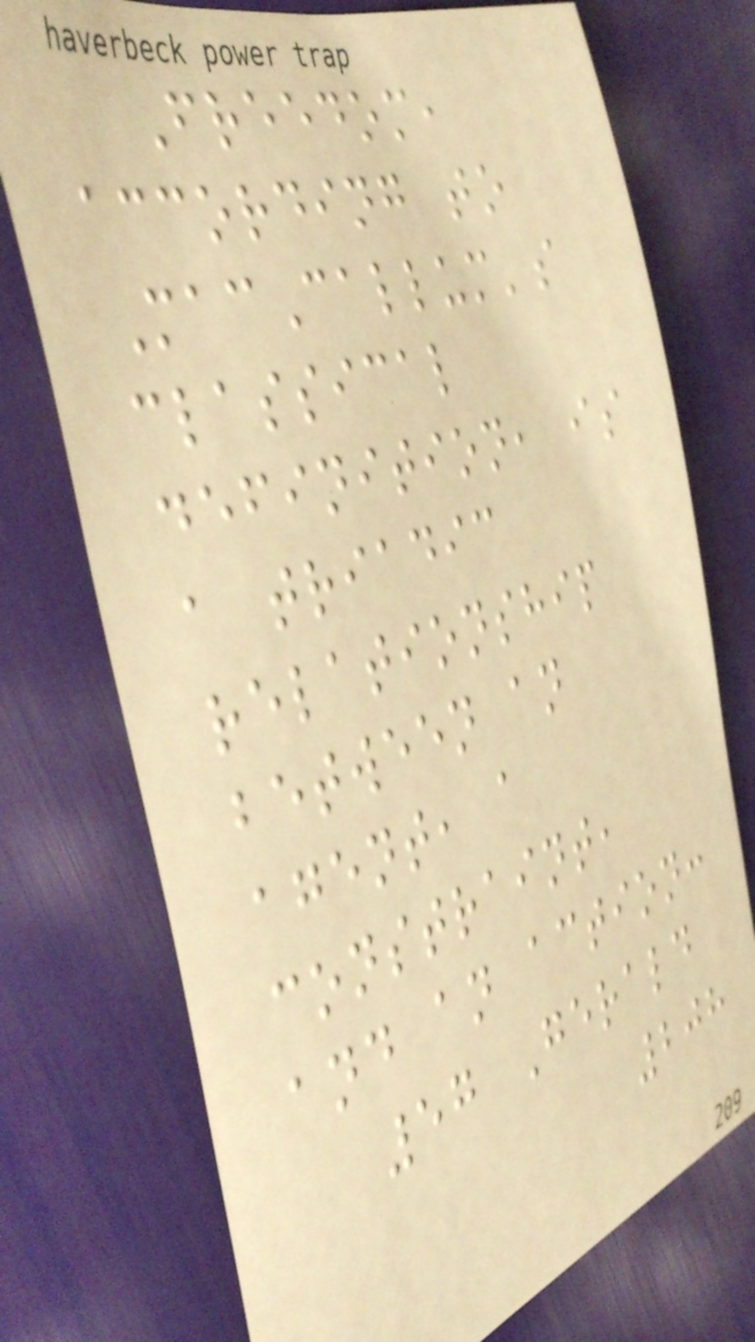Freedom,
according to
MacCallum's
classical
definition, is
a triadic
relationship
between an
agent, a
constraint,
and an action:
57 Gerald
208
